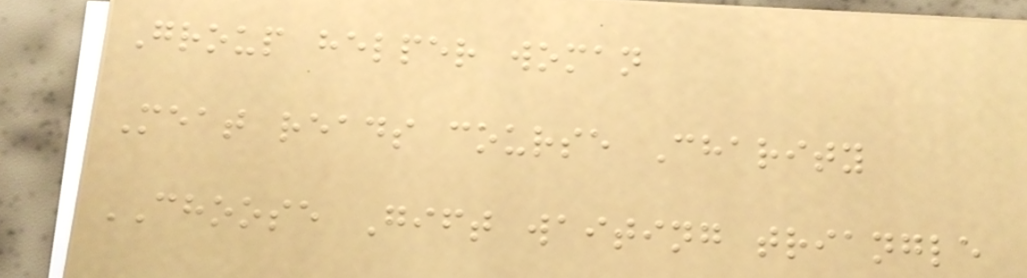Group helper woman
Meat reads course Charity
CHOOSE Gift waiting triangle
